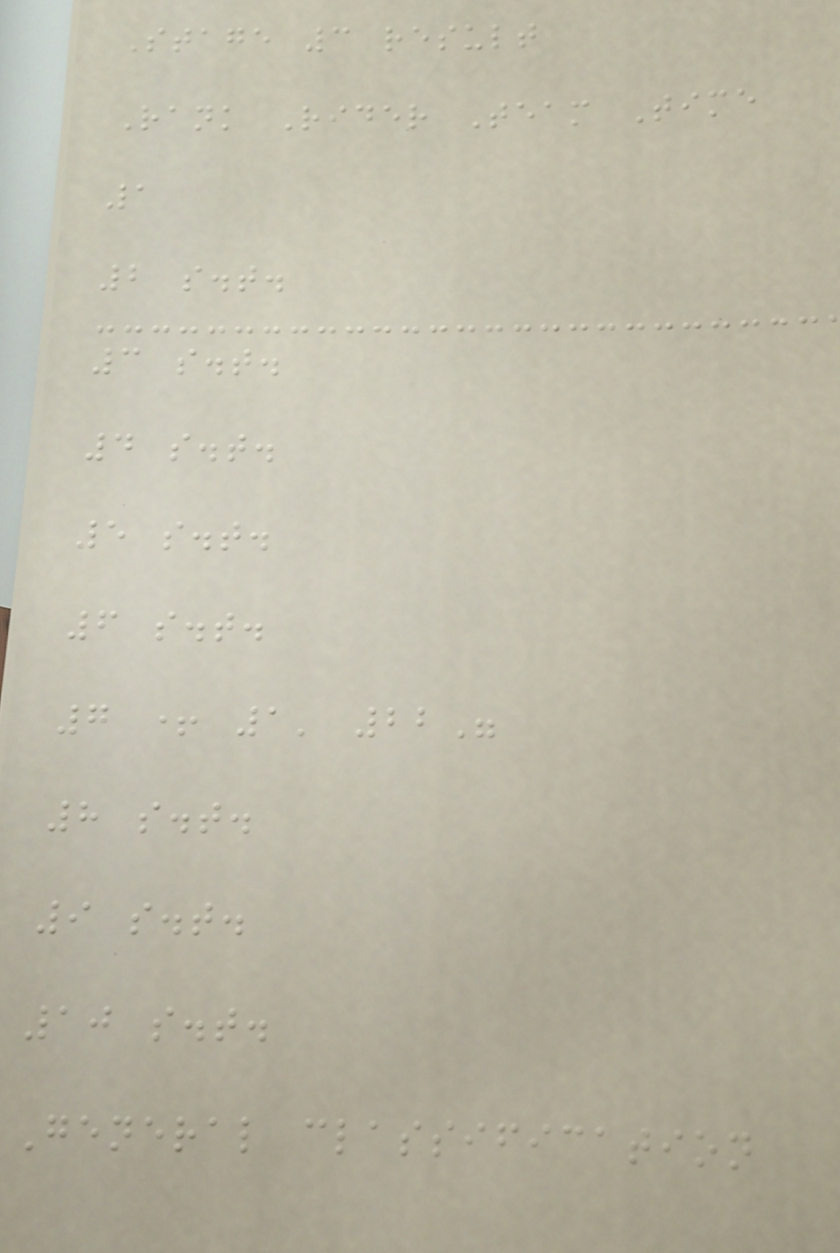Stage 3 result
Rank Rider Team Time
1
2 s.t.
3 s.t.
4 s.t.
5 s.t.
6 s.t.
7 + 1' 22"
8 s.t.
9 s.t.
10 s.t.
General classification
